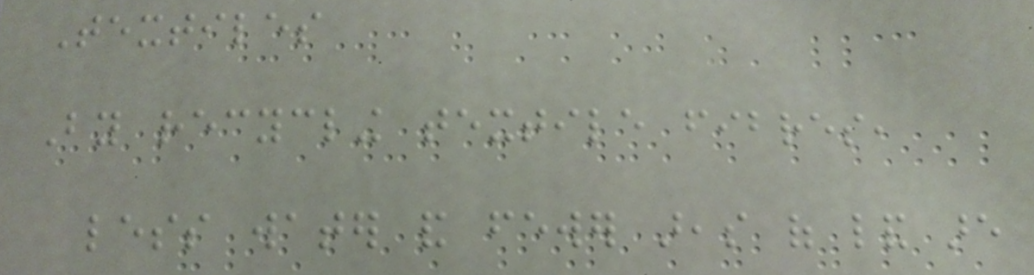Textiles
By recycling textile fibres,
less water and fewer areas of land are
